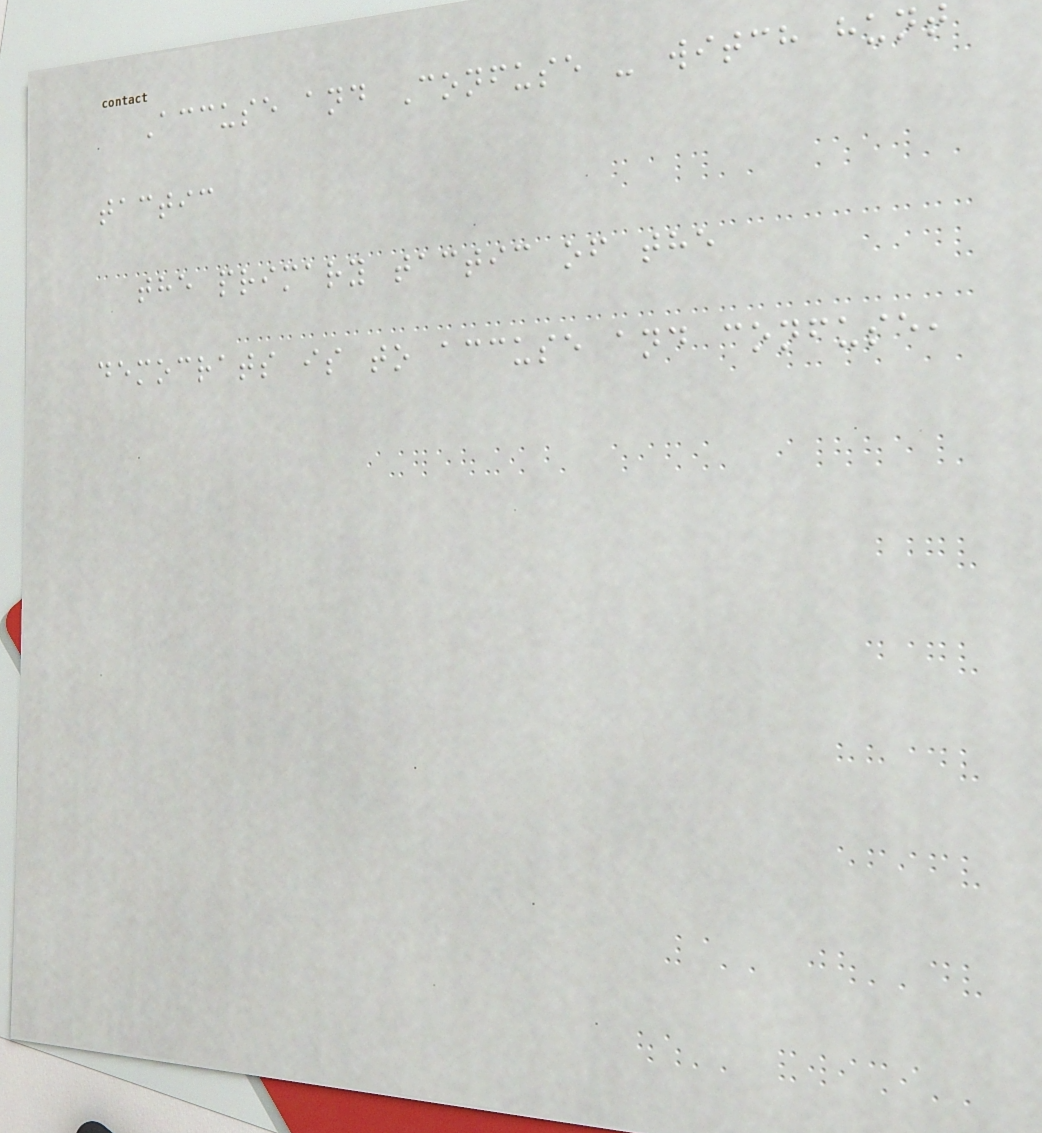Accuse and Confuse - witch hunt
tactic
the primary tactic of the
democrats is to accuse and confuse,
